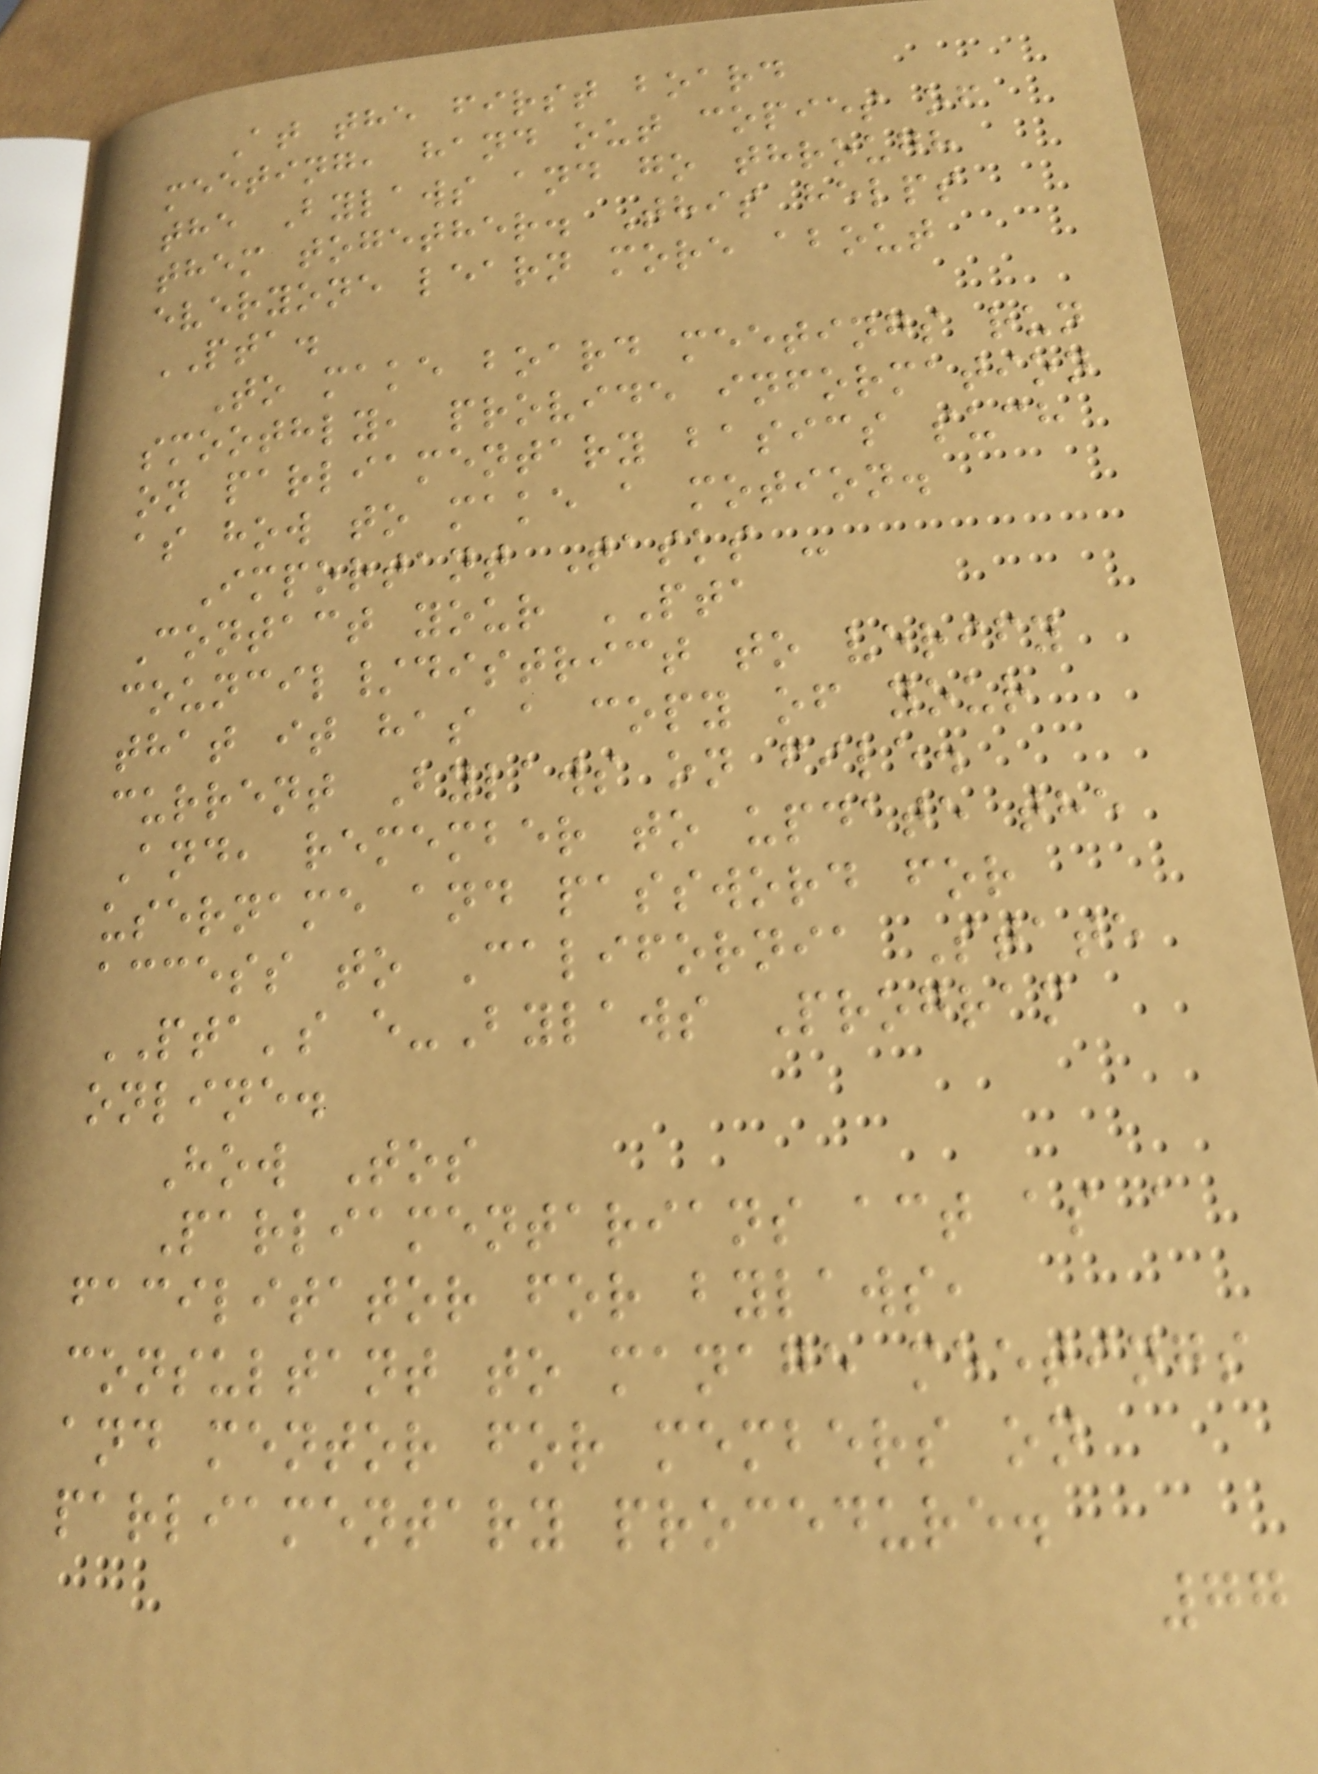At the first board
meeting, hand out copies of
the Bylaws and go through
them together. This helps
everyone learn more about
PTA.
To make board meetings run
smoothly, provide information
on parliamentary basics such
as how to make a motion.
Important Tasks -
Contact your PTA
council/district to verify
that it has a copy of your
current Bylaws on file.
And, remember to update the
username and password for
access to California State
PTA's e-Bylaws Program
online.
How Tos
Parliamentarians act as a
facilitator for bylaws,
consultant to manage meetings
and mentor for members on
parliamentary procedure.
77
